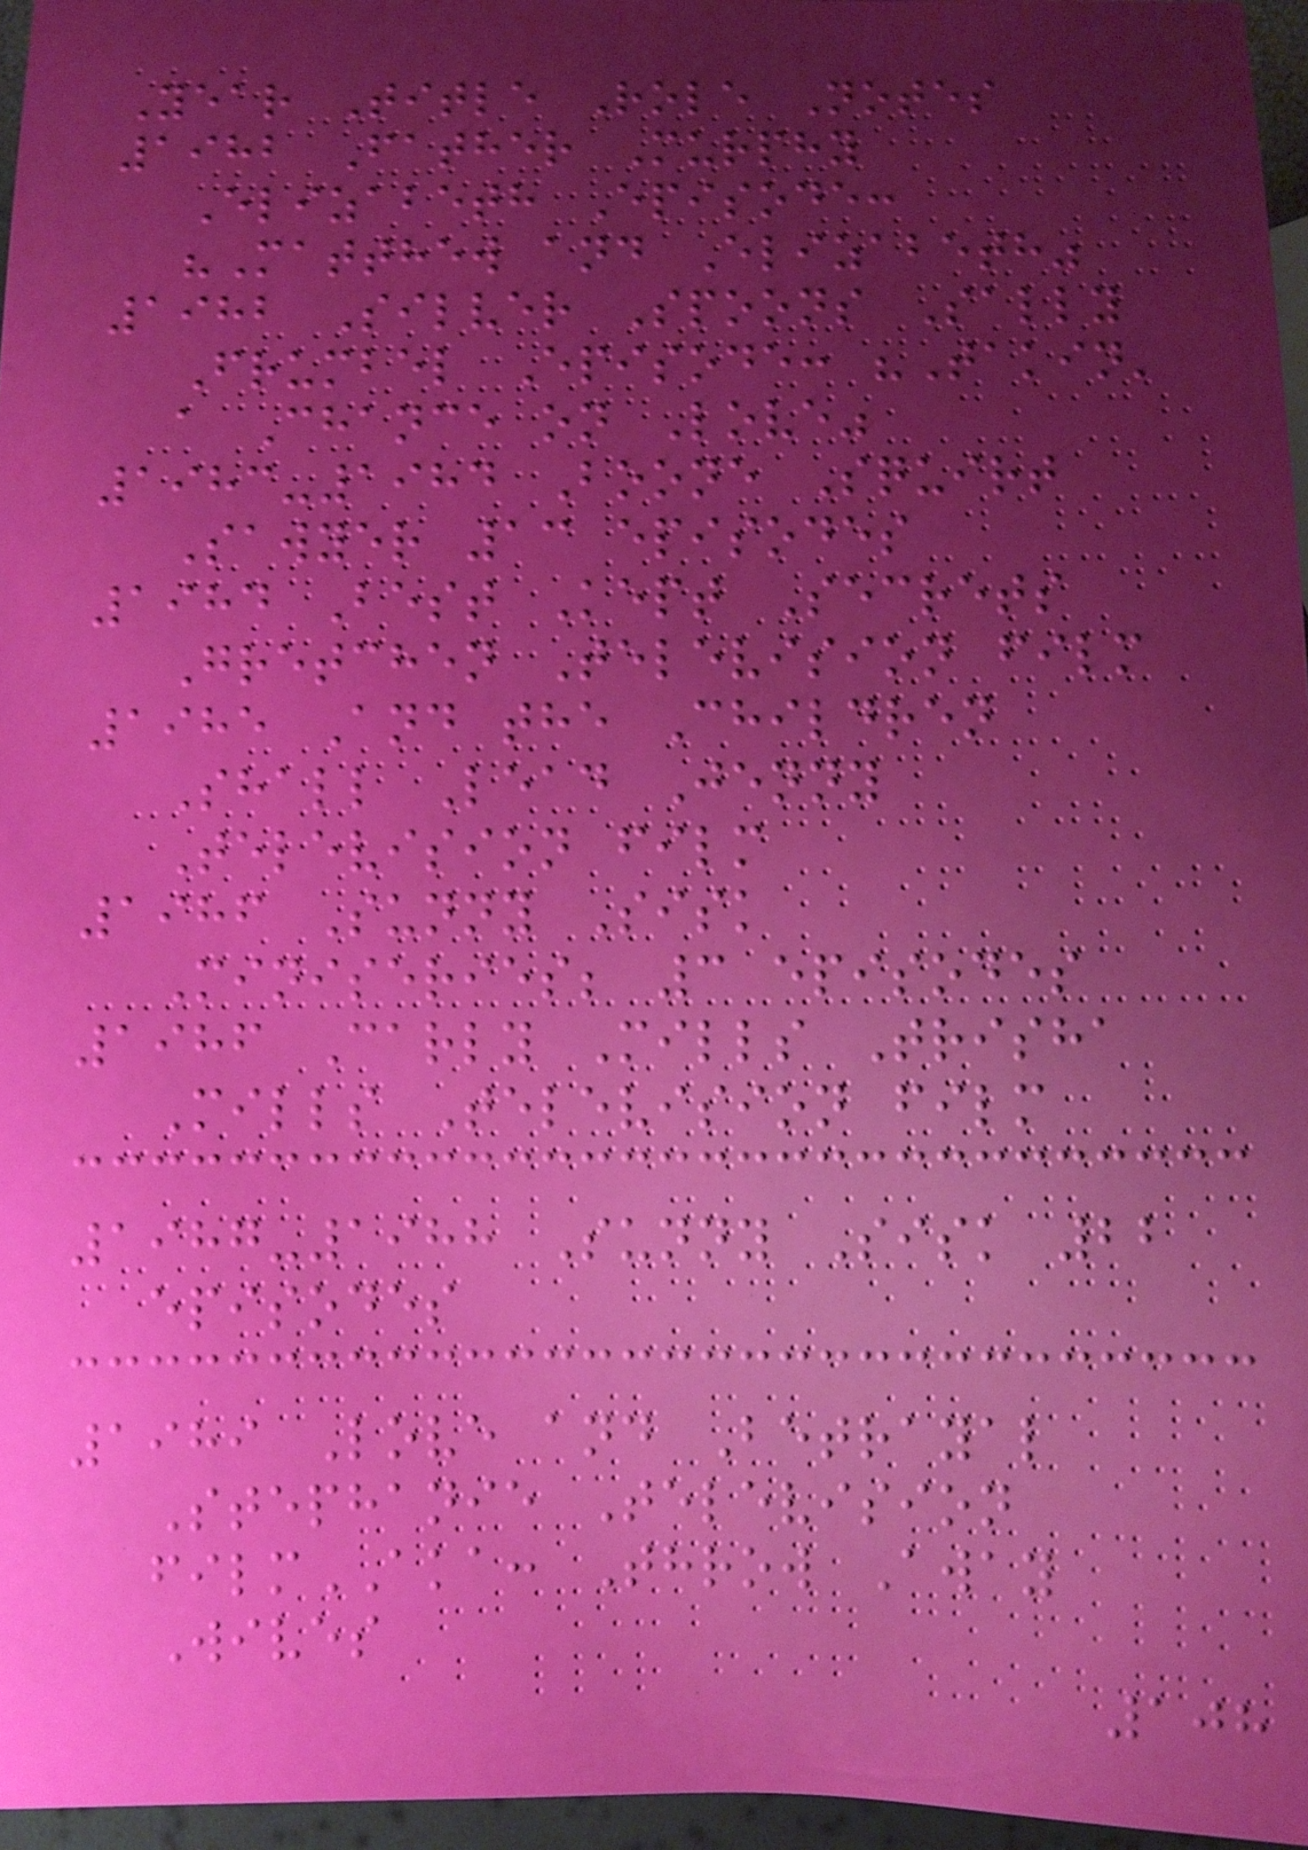Year Title Role Notes
1982 Father Murphy
Elizabeth Episode:
"Matthew and Elizabeth"
1982 Silver Spoons Sally
Frumbel Episode: "Takin'
a Chance on Love"
1983-1984 Boone Squirt
Sawyer 13 episodes
1984 Best Kept Secrets
Gretchen Television film
1985 And the Children
Shall Lead Jenny
Television film
1986 Sunny Sisk
Miniseries; 3 episodes
1986 Carly Mills Trisha
Mills Television film
1987-1988 Sunny Sisk 22
episodes
1989 Love and Betrayal
Stephanie Television
filmAKA: Throw Away
Wives
108
